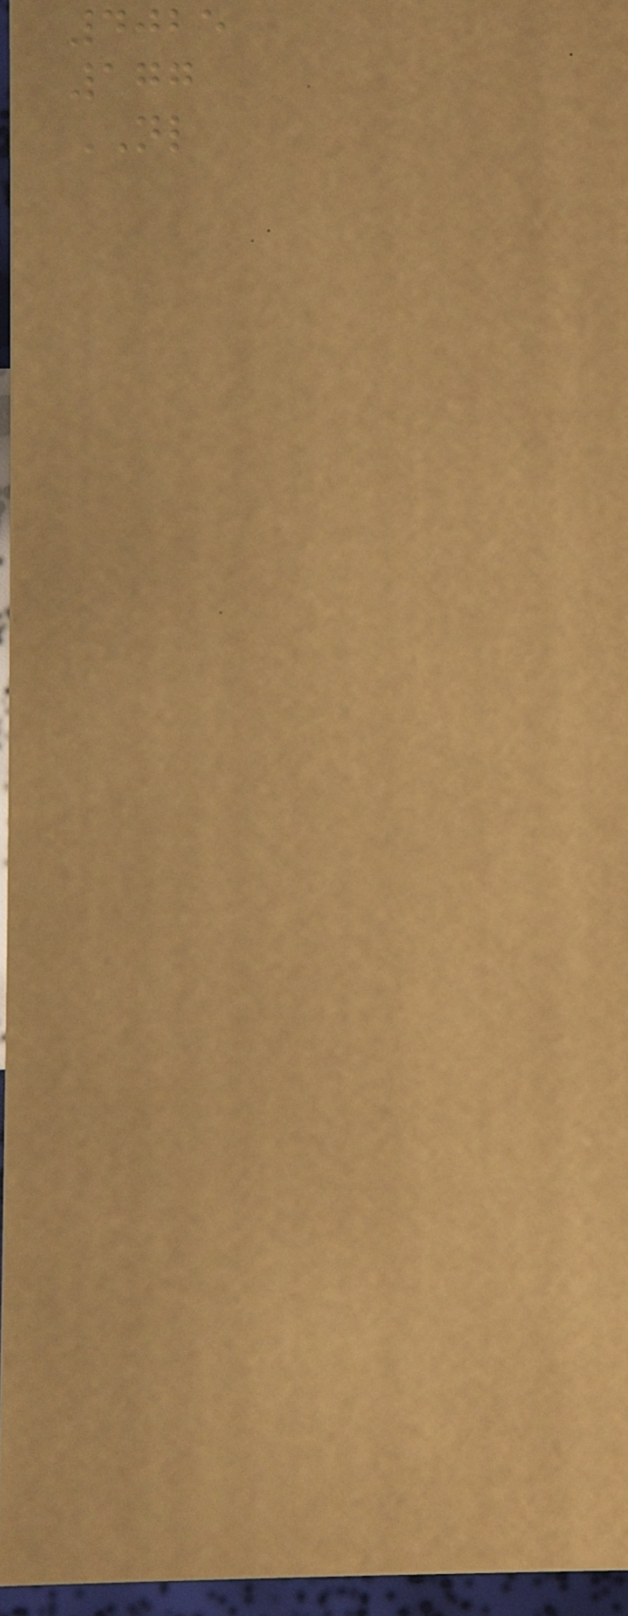4025
177
NL
